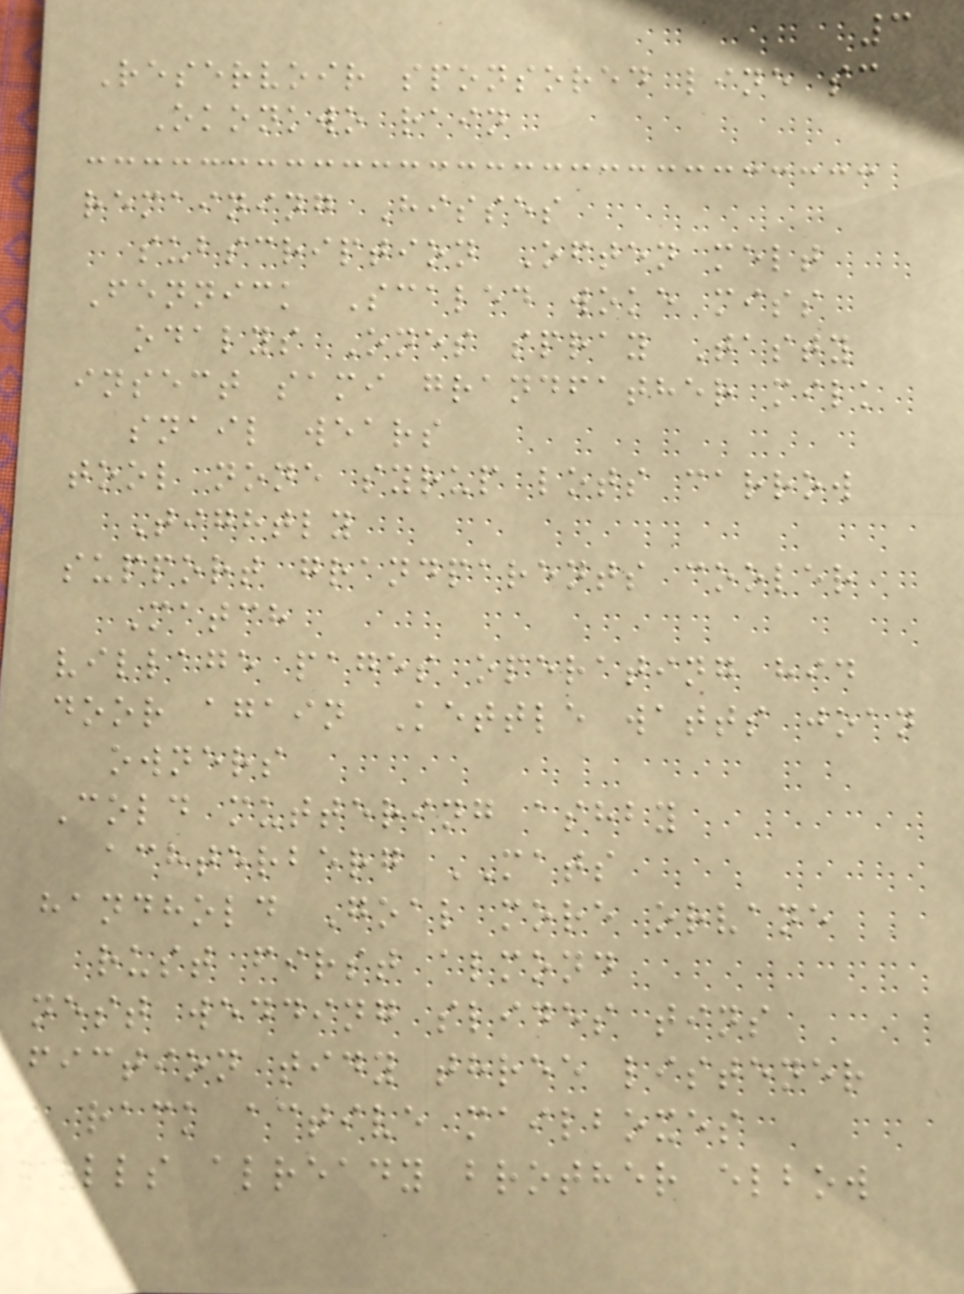3
Reservoir sponsored line sc
Okonkwo rain
remaining Hisses
subscription Often melt
Fennick Scaled woke miss
odalys Ones spray Tasty
insect sami grandfather milk
snail wears
tool none syrup lots carrow
Tightly
support grandparents cooler
Match
village pages operating hid
door again Kettle watts joan
owners
Cold muttering ashby
achterberg MATS
handhold Goal more orvane
rust first almond
nest wedding slides tins
fiction tidy three listener
rack active mailboxes
bells already brother elbow
